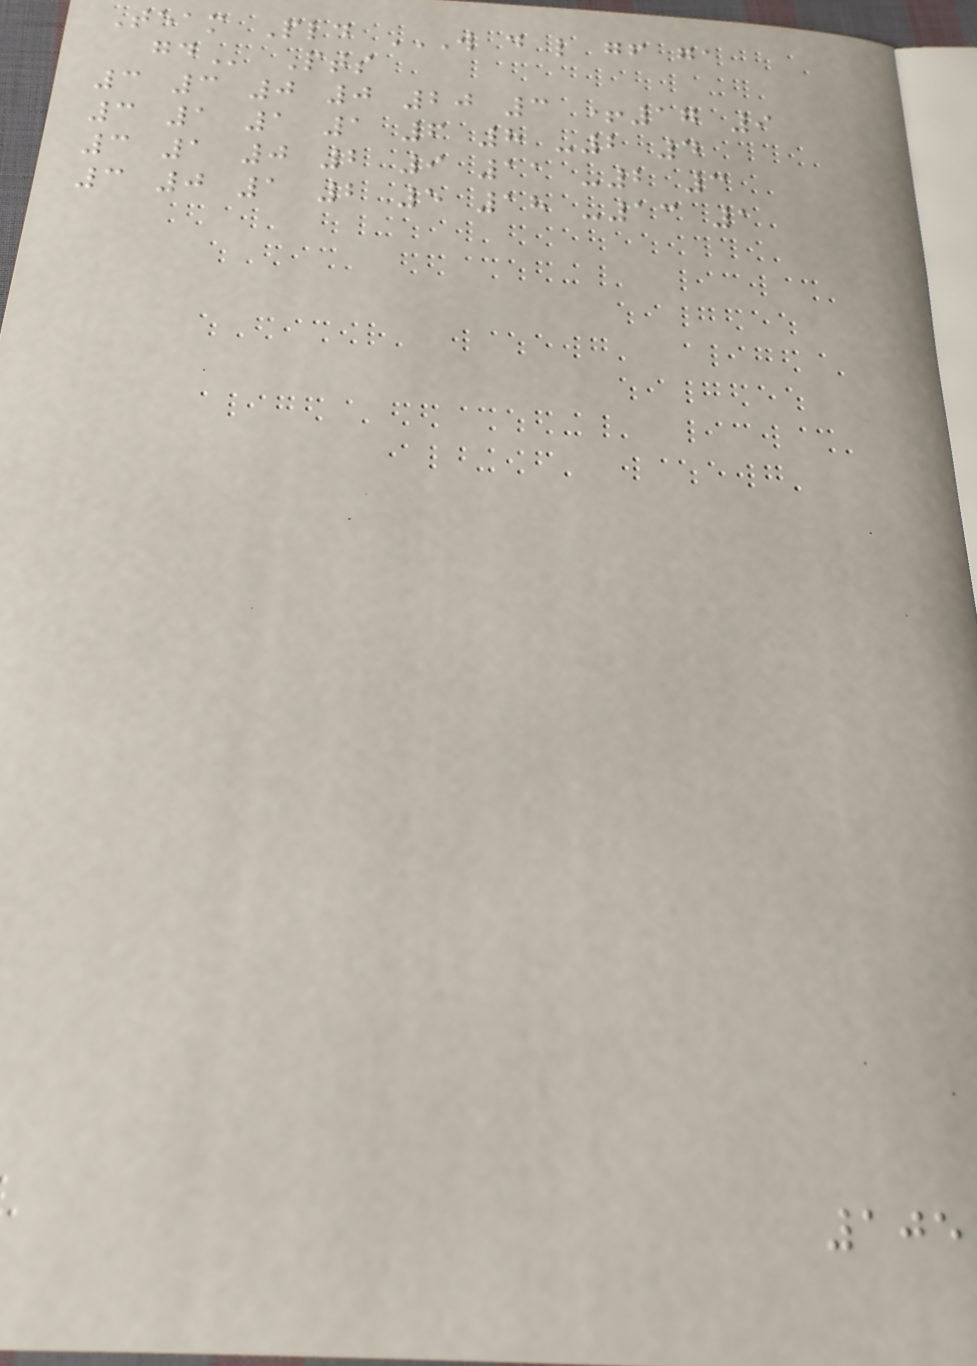Team Pld W D L GF GA
GD Pts
3 3 0 0 20 3 +17 9
3 1 1 1 6 8 -2 4
3 1 0 2 9 11 -2 3
3 0 1 2 5 18 -13 1
105
